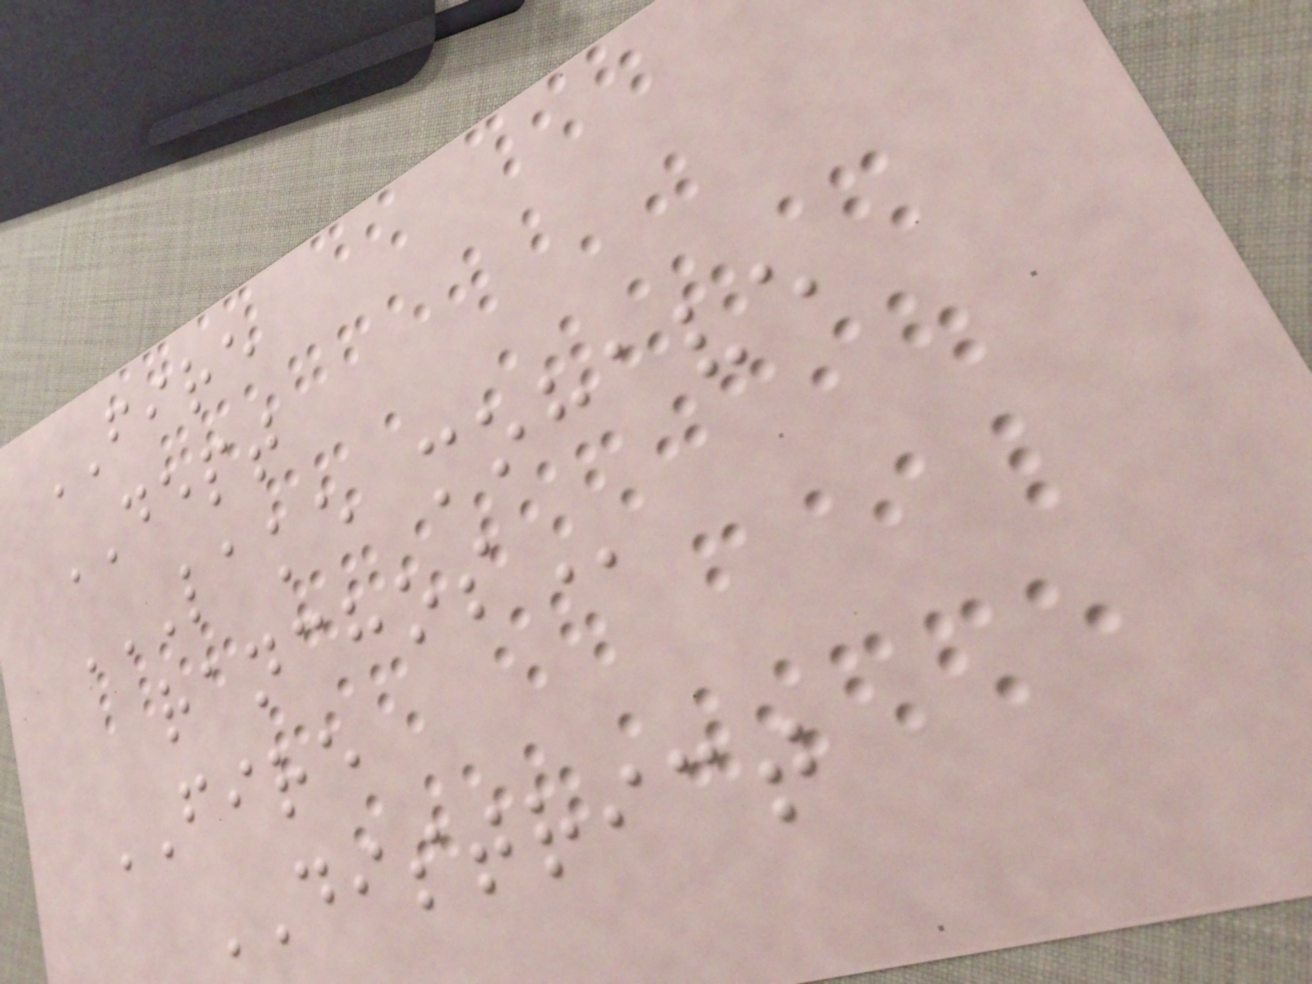FIRE
DEPT
LAKE MOHAVE
RANCHOS
FIRE
DISTRICT
